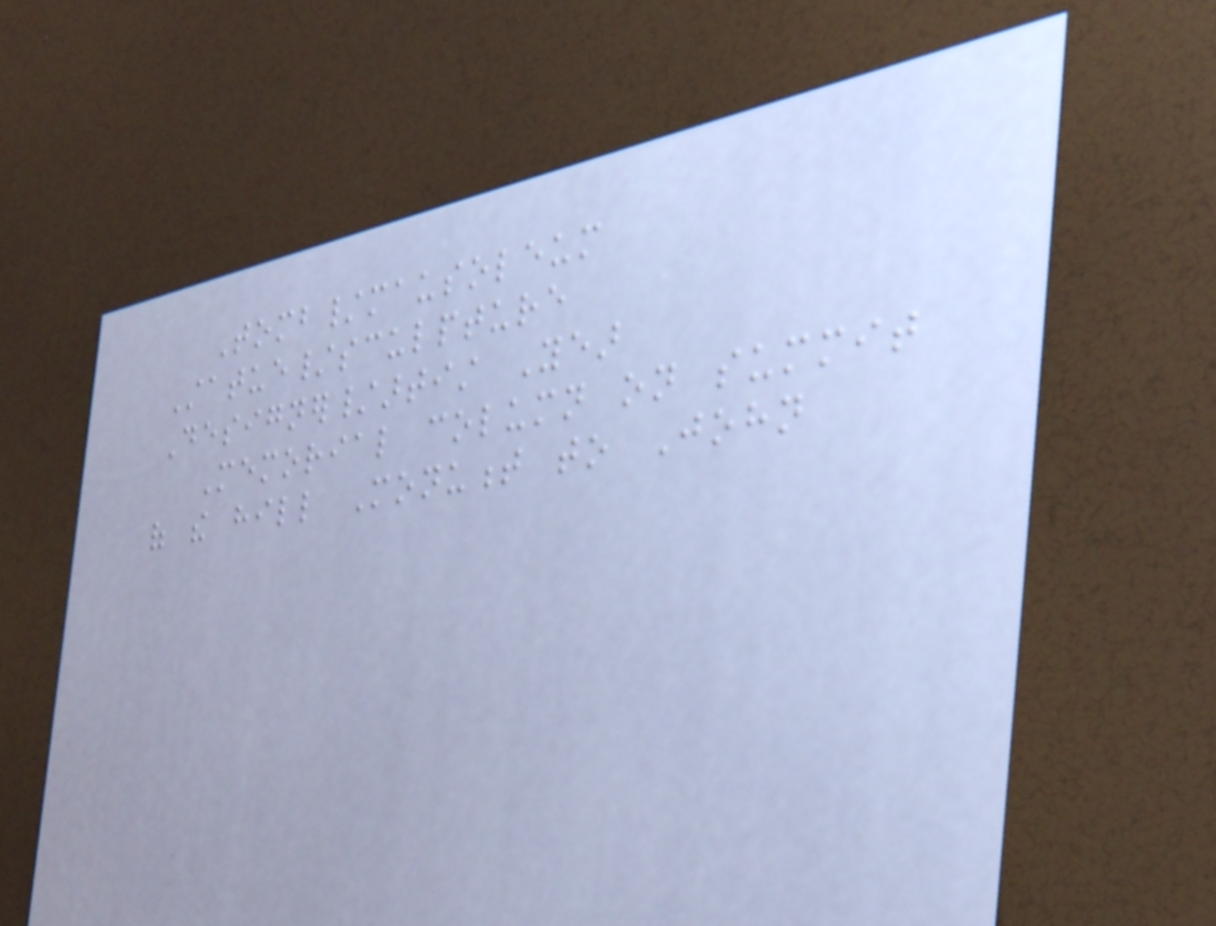Tomb/mausoleum
Statue/sculpture
Designer/artist Year
Memorial column on summit
of the hill Monument to John
